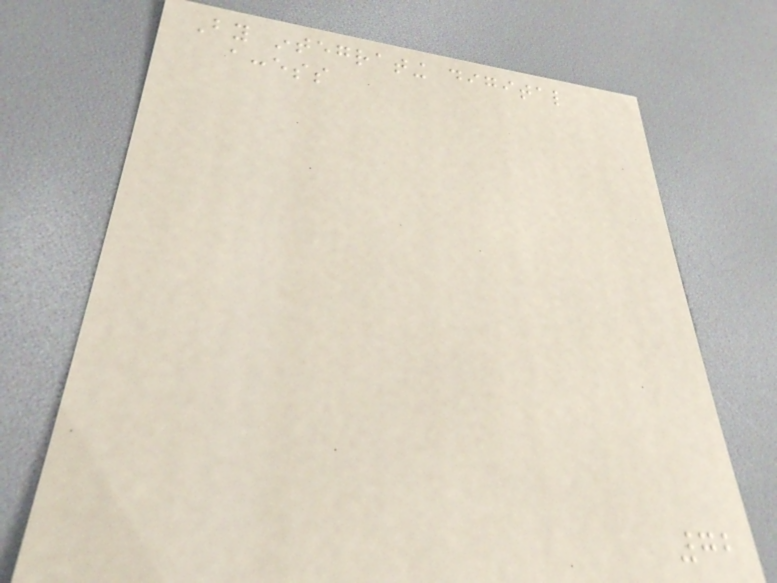By integrating digital
access
72
